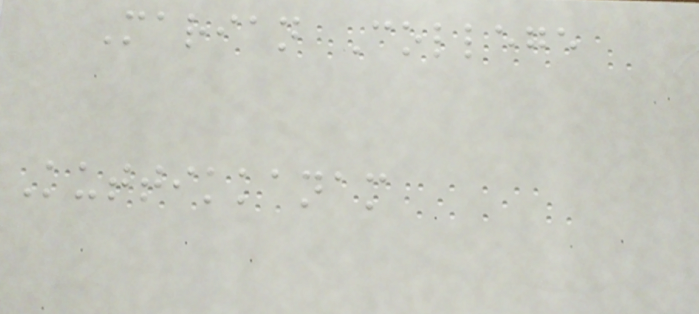Marian College
Kuttikkanam
